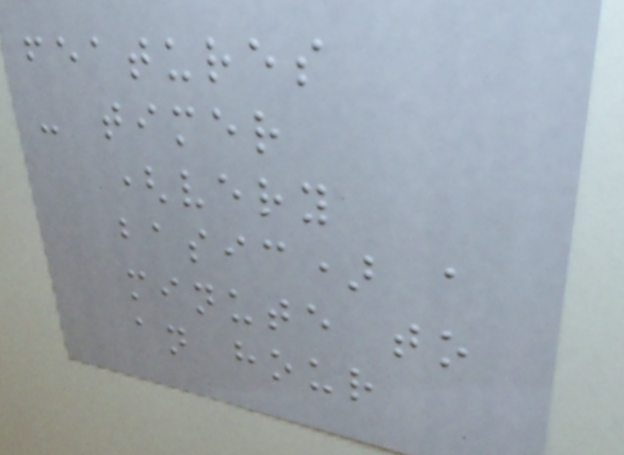features
- timer
(very
basic) a
minute to
an hour
